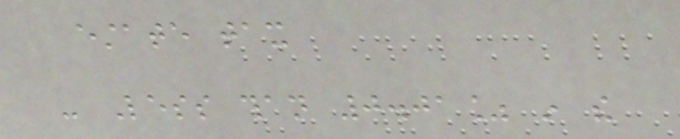estate tax
- Less than 0.01% in the
